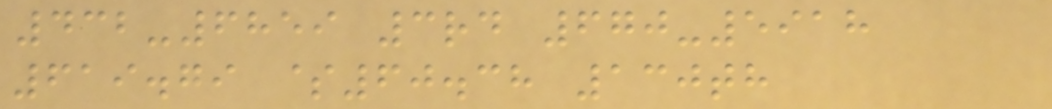432-6859 3rd 670-5918
619.79 $60.38 130th
